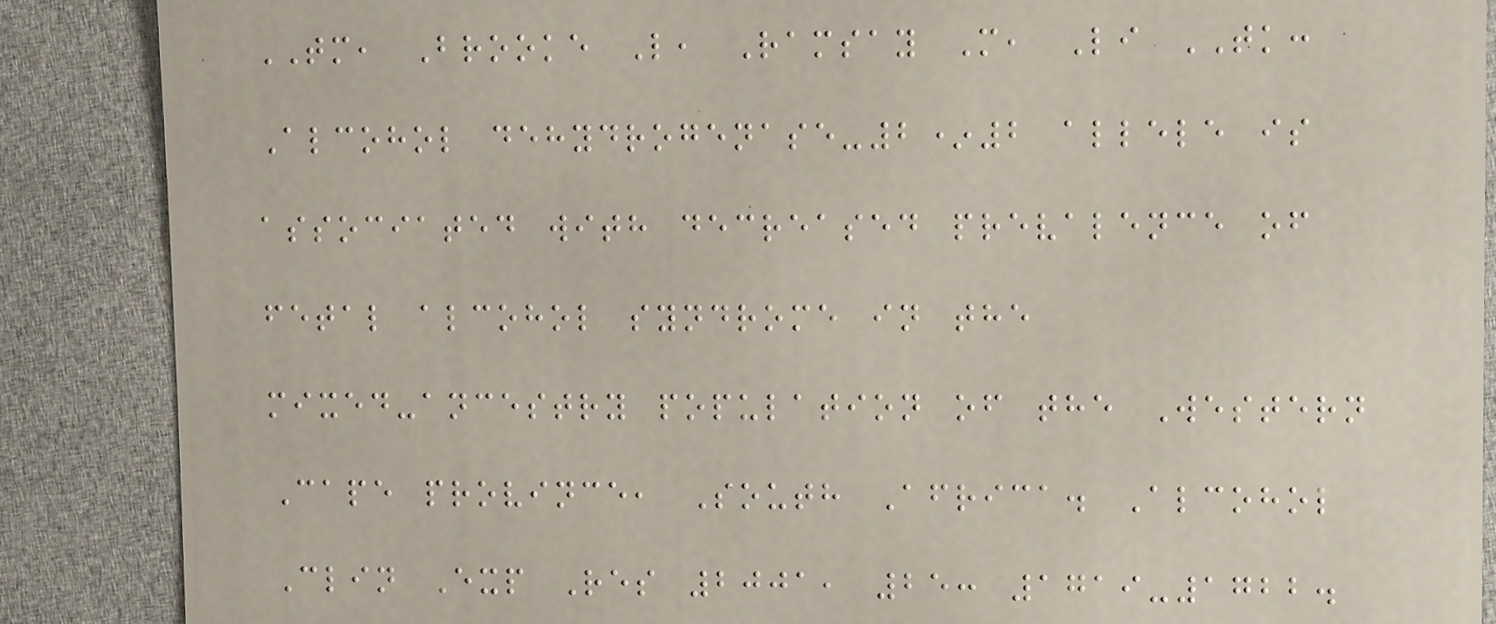TM, Brooke L, Ramsay M, Li TK:
Alcohol dehydrogenase-2*2 allele is
associated with decreased prevalence of
fetal alcohol syndrome in the
mixed-ancestry population of the Western
Cape province, South Africa. Alcohol
Clin Exp Res 2001, 25: 1719-1722.
